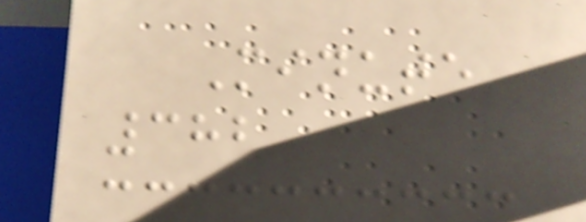Minute
382
